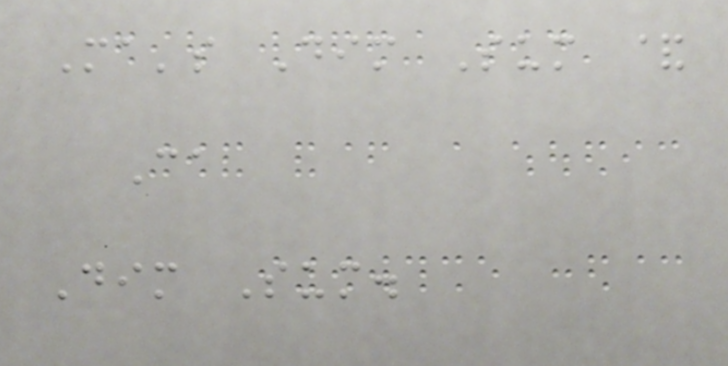Ma's Dim Sum &
Ca
Dim Sum.
